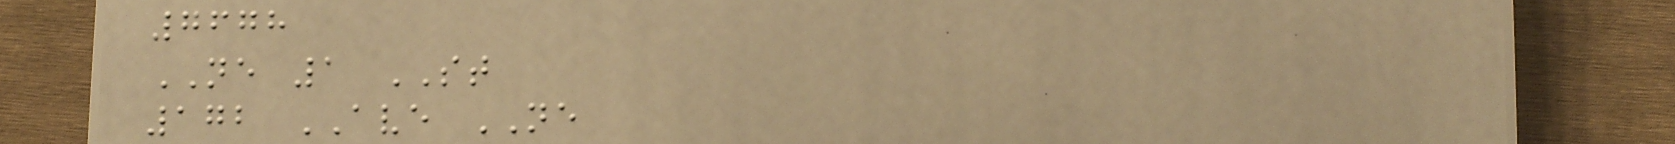7678
NE 1 ST
172 AVE NE
